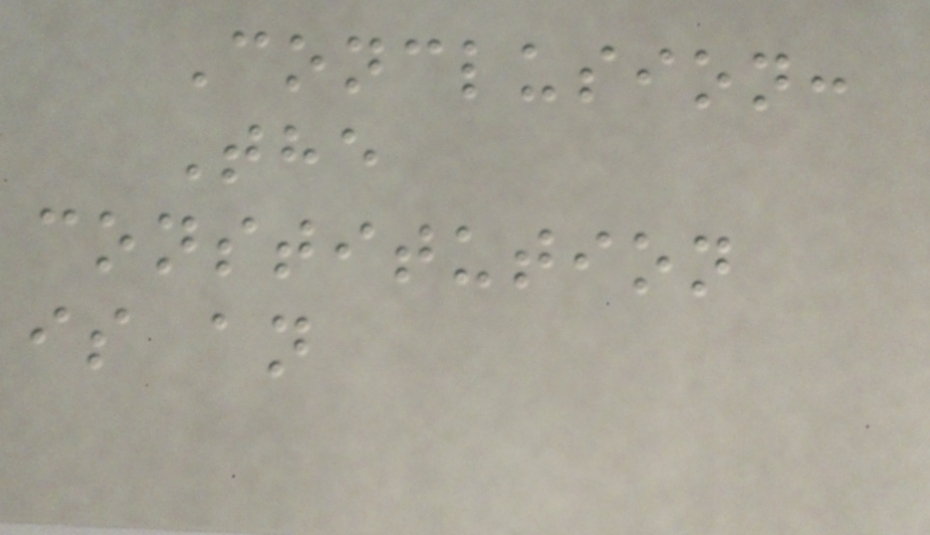Conclusion:
The
constitution
is an
